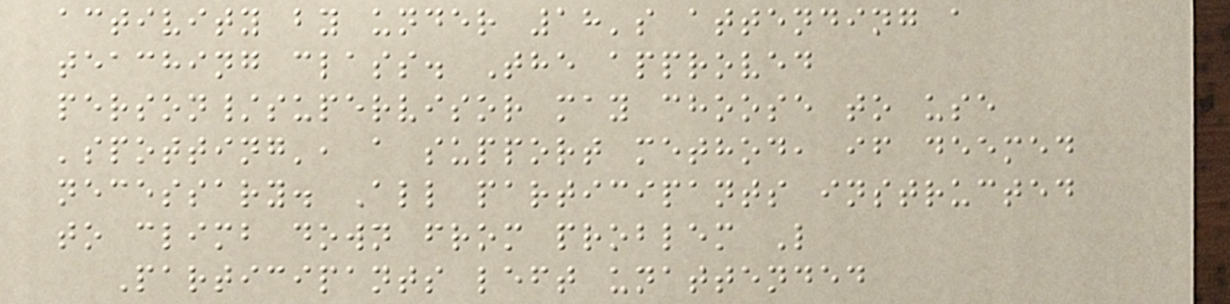activity by under 18's attending a
teaching class. The approved
person/supervisor may choose to use
'spotting', a support method, if deemed
necessary. All participants instructed
to climb down from problem L
Participants left unattended
